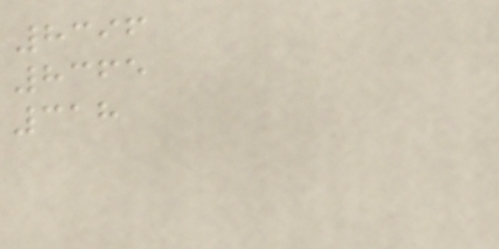8396
8365
318
